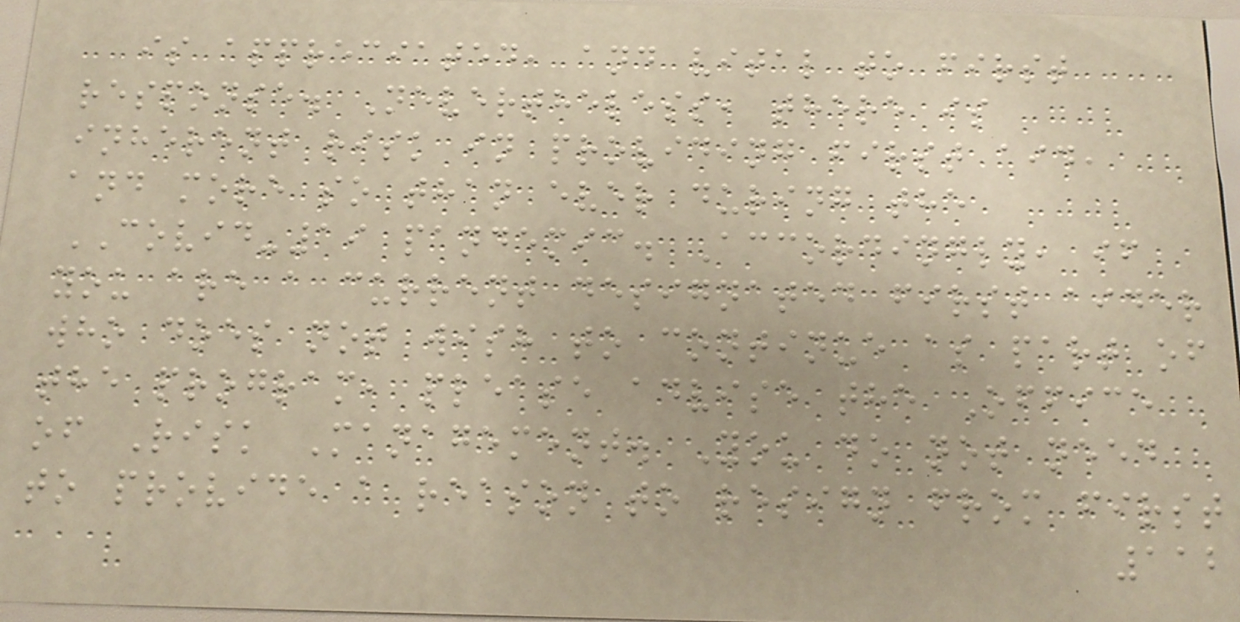is appreciated, and vital to first
response. Nevertheless, there is
inherent risk in providing first aid,
and more so than ever during the
COVID-19 pandemic. Accordingly, if
you are a current designated first aider
who does not wish to continue as part of
the program, please advise the Office
of Risk Management. You do not need
to provide a reason to resign from first
112
